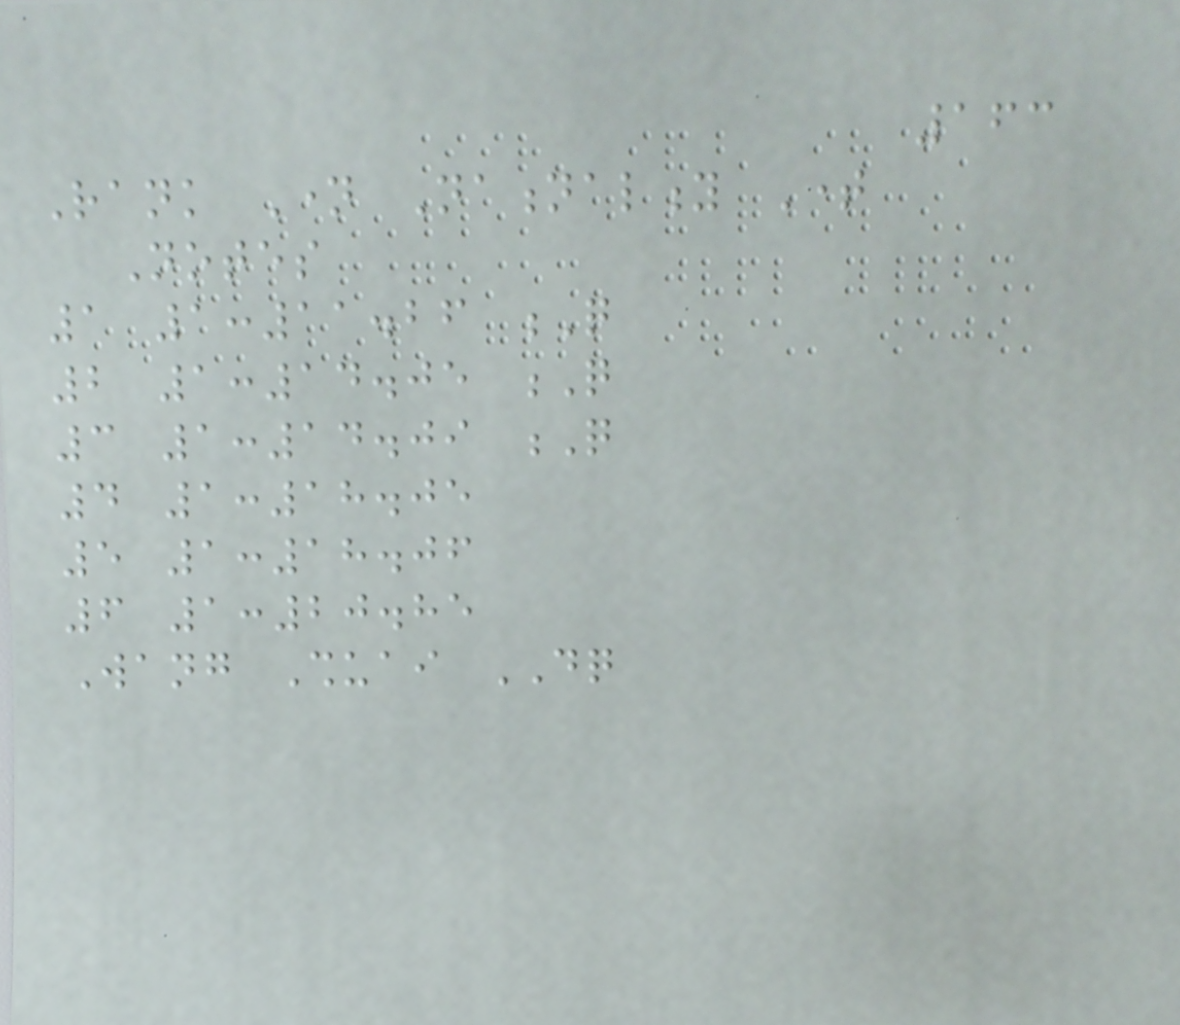163
Rank Name Nationality Time
Notes
1 1:11.26 Q
2 1:14.05 Q
3 1:14.09 Q
4 1:18.05
5 1:18.06
6 1:20.85
Wang Shuai DQ
